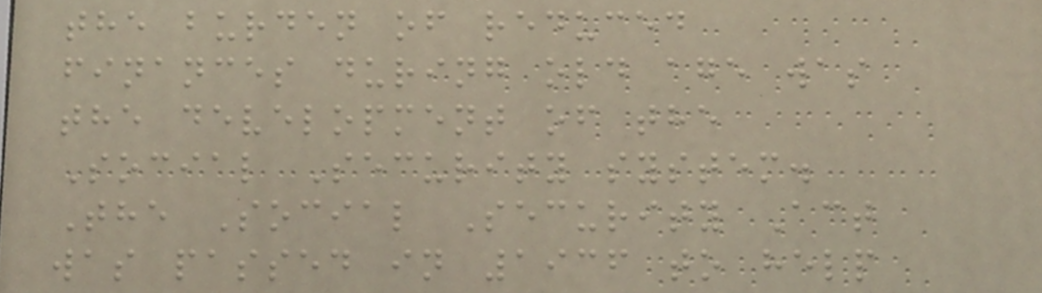the burden of reduced
finances during old age was
the development of the
Social Security system.
The Social Security Act
was passed in 1936 to help
